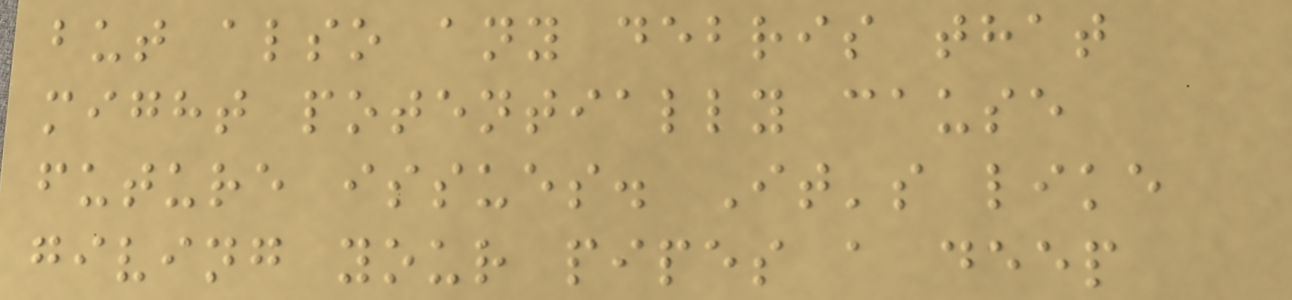but also any debris that
might potentially cause
future issues. It's like
giving your pipes a deep
